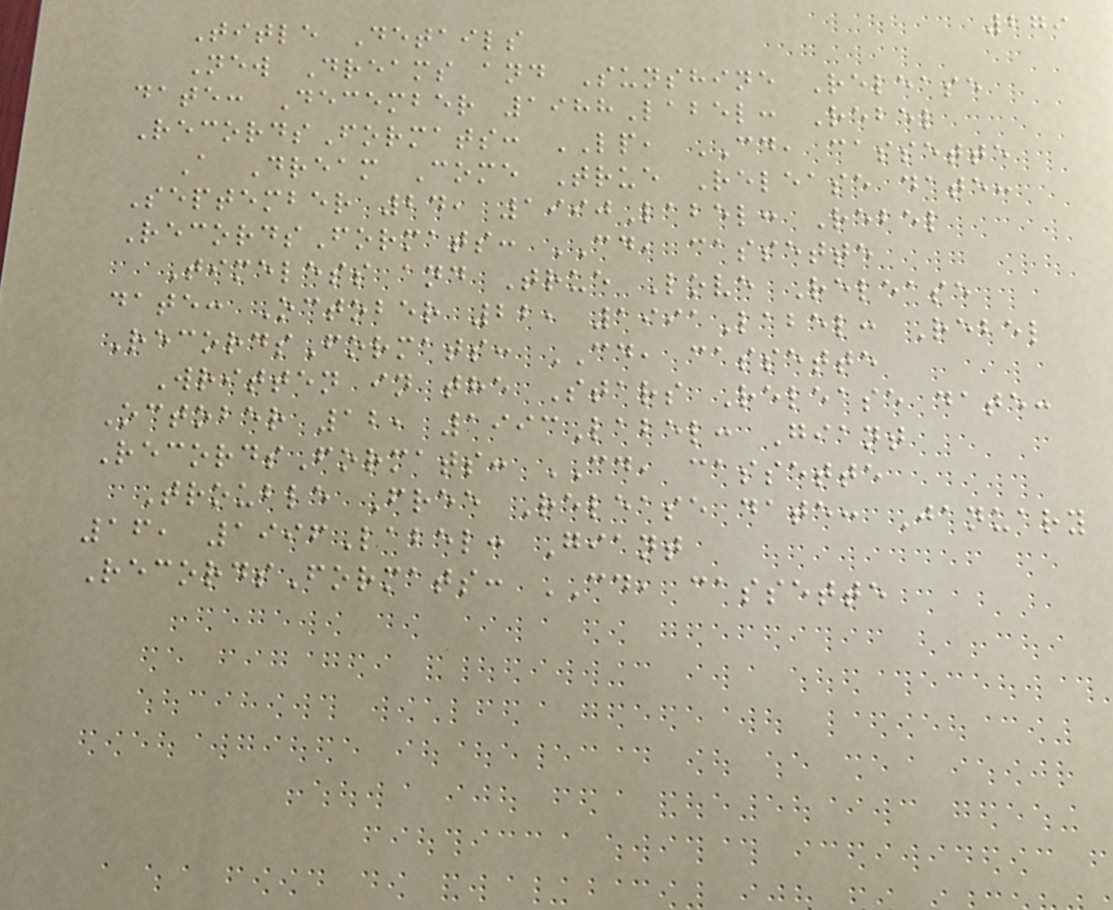279
Title Details
New Dreams and Sunshine Release
date: December 1988Label: Rebel
RecordsFormats: LP, CD, cassette
A Dream Come True Release date:
September 24, 1990Label: Rebel
RecordsFormats: CD, cassette
Timeless and True Love Release
date: October 22, 1991Label: Rebel
RecordsFormats: CD, cassette
Written in the Stars Release date:
October 12, 1993Label: Giant
RecordsFormats: CD, cassette
Trouble Free Release date: January
16, 1996Label: Giant
RecordsFormats: CD, cassette
